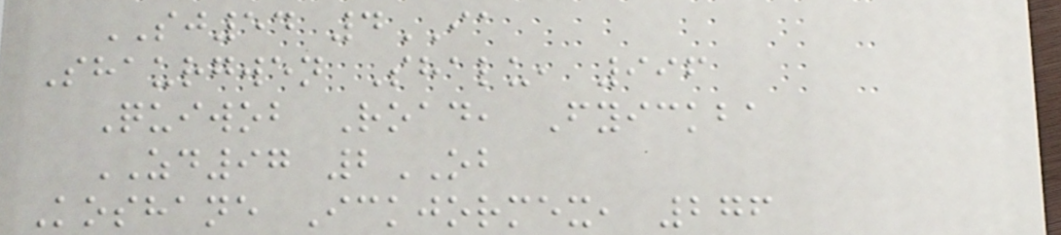SJ54 4IA
Shaurgwen Shalu, 996
Quiwob Road, Fyickba
ZD97 2OB
Koshane Ickjormex, 276
